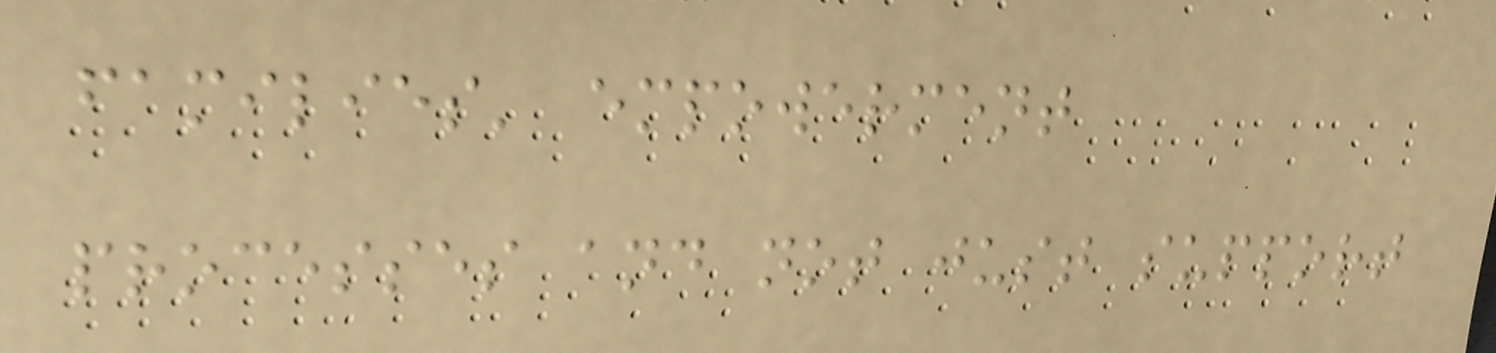families' empowerment
processes and not just support
